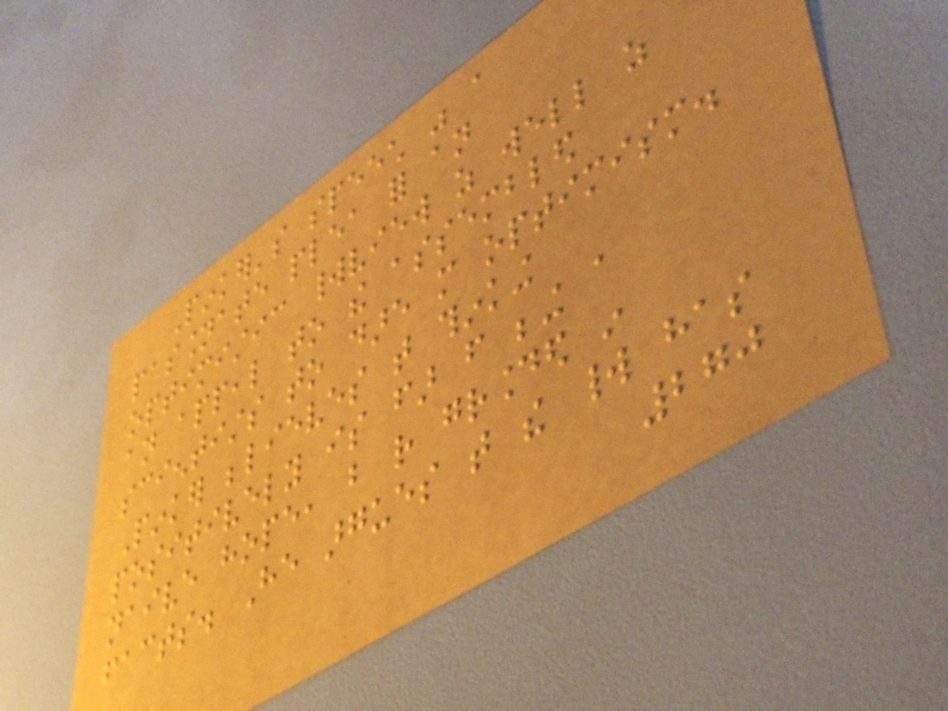Pinker's speech was a
passionate plea for an
optimistic worldview as well as
an appeal to the assembled
scientists to dare more optimism.
Pinker believes that thinking
positively is far from being a
naive hope, but rather grounded in
facts. He argues that the world has
270
